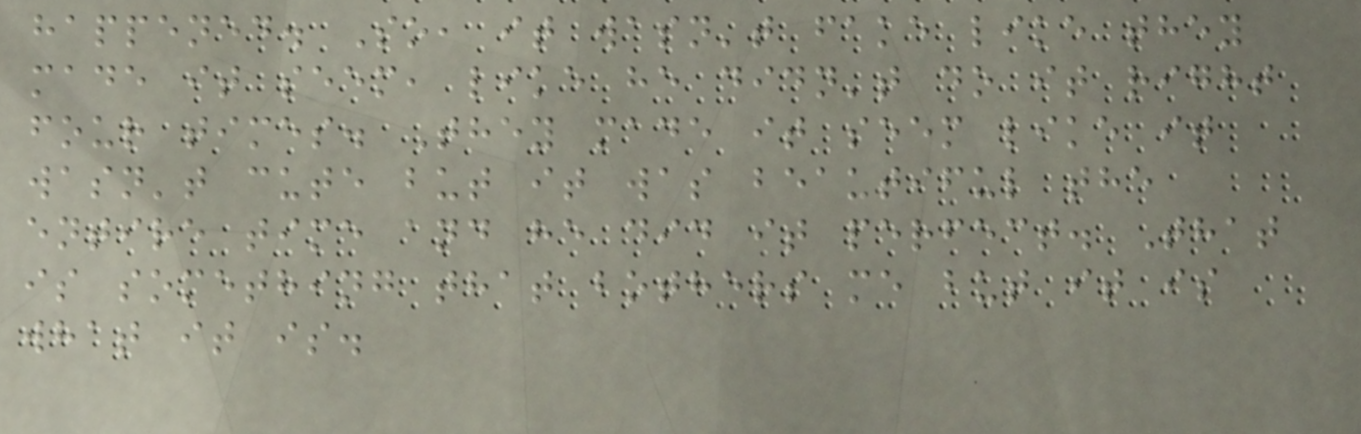happened. So, it wasn't fake like they
made it seem, like he didn't do it right
four times. They made it seem like it
wasn't cute but it was beautiful the
entire time and he did it perfect. That
is something that bothers me but it is
what it is.
